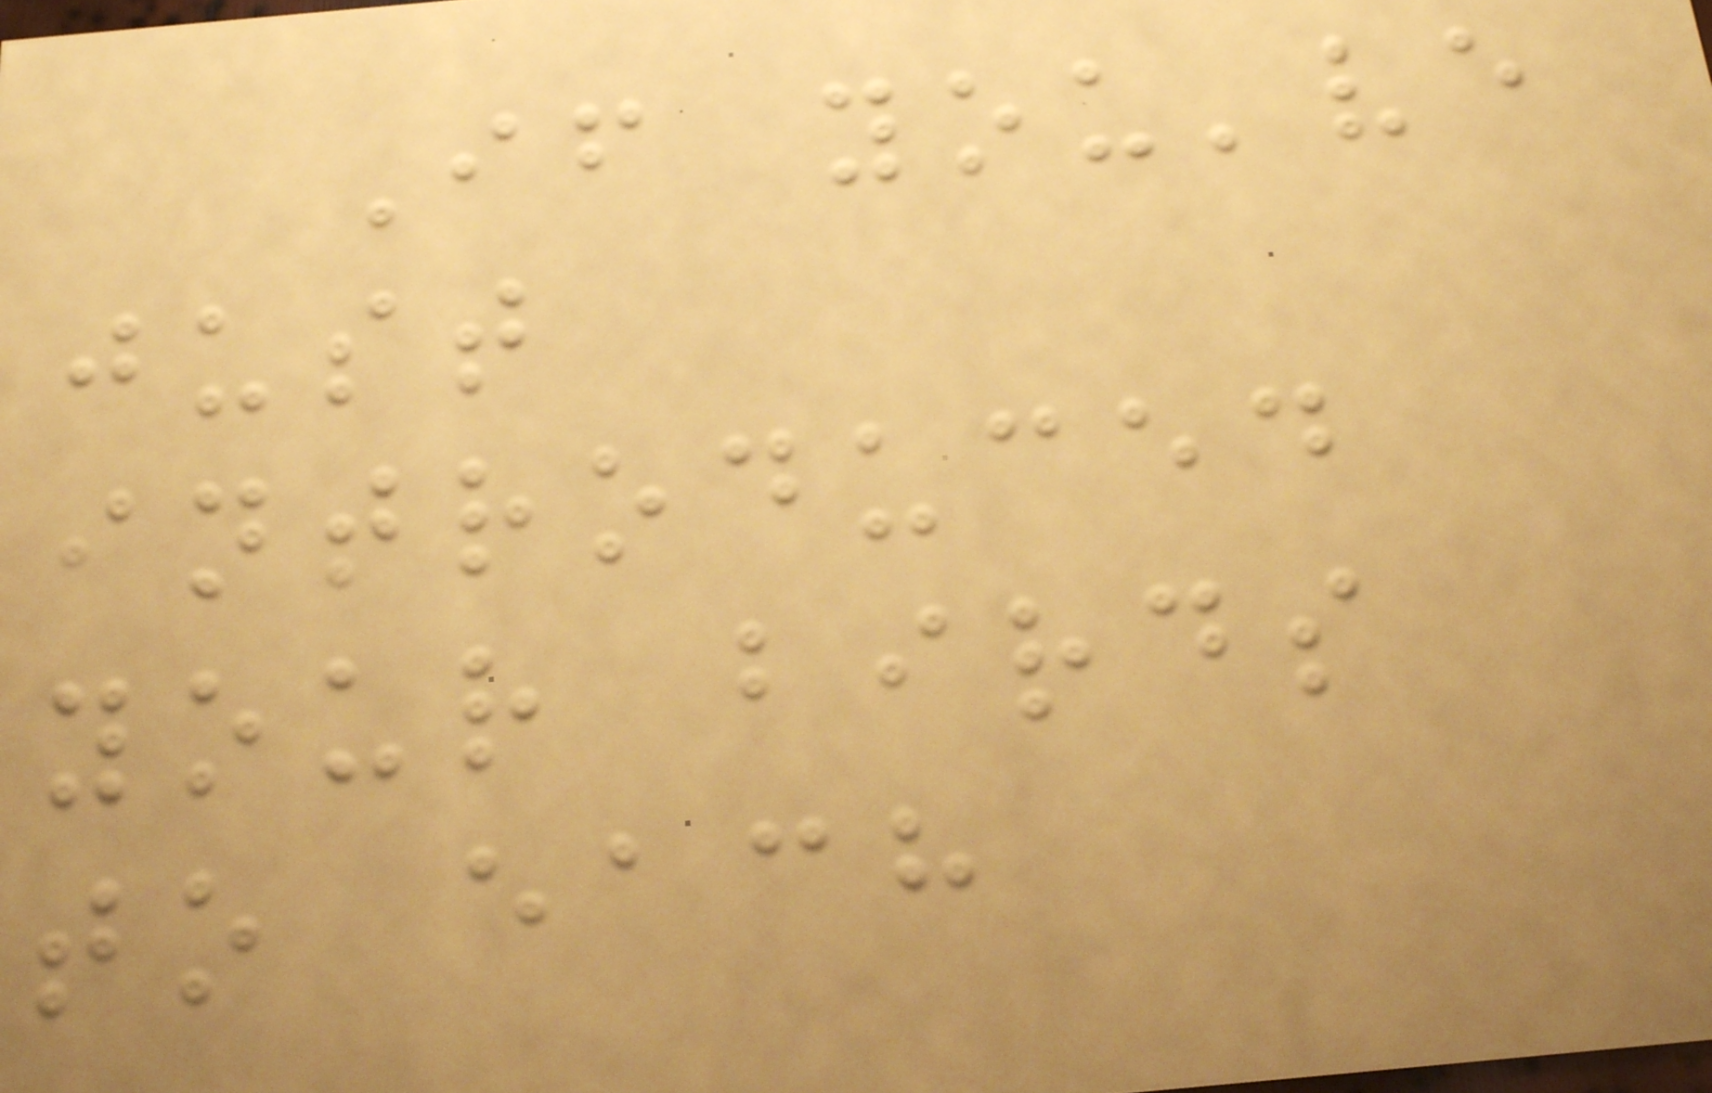If you've
just
introduced
your birds
to each
